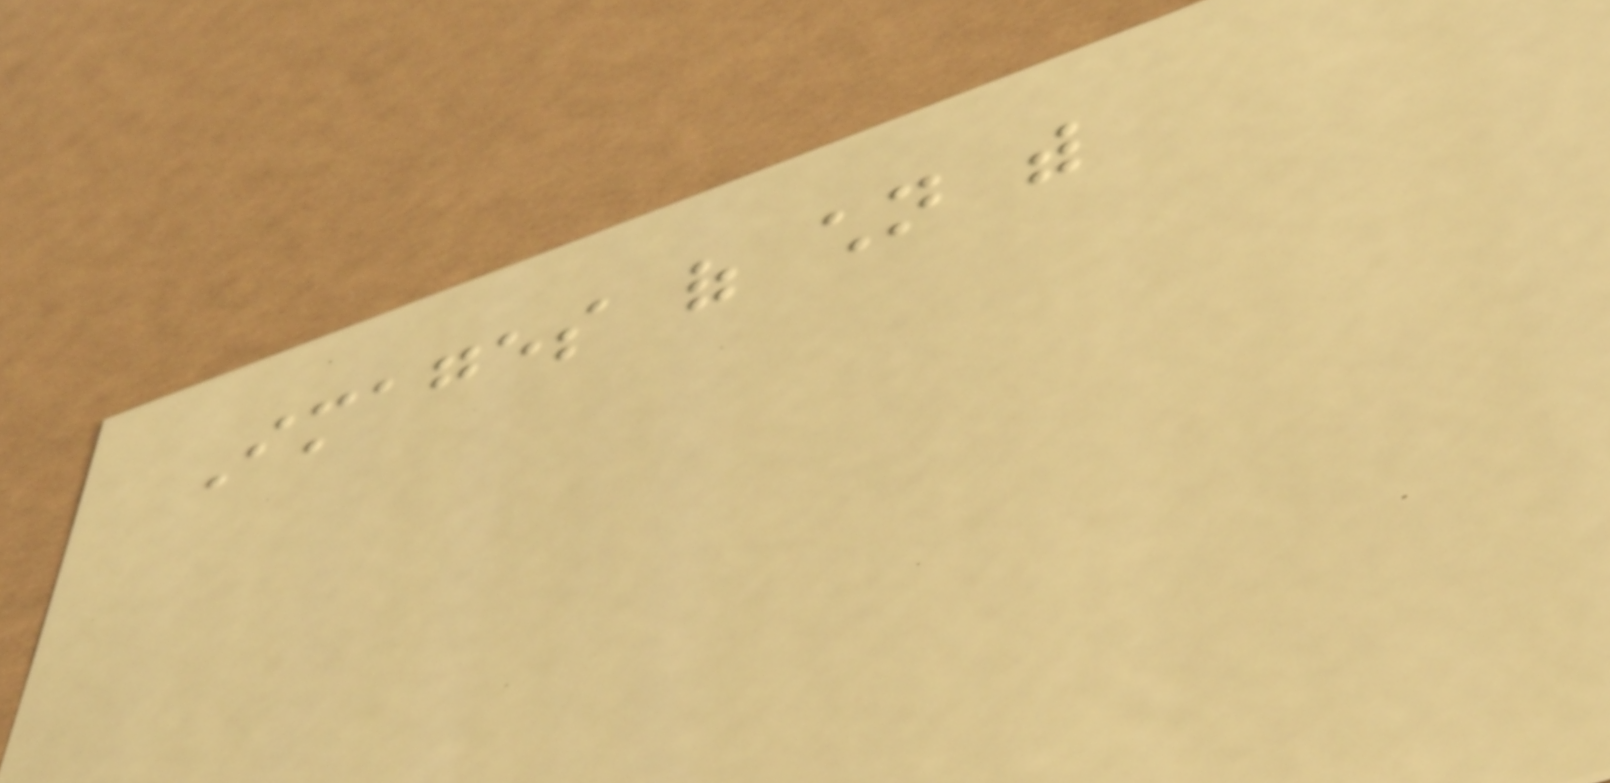Images of children with
